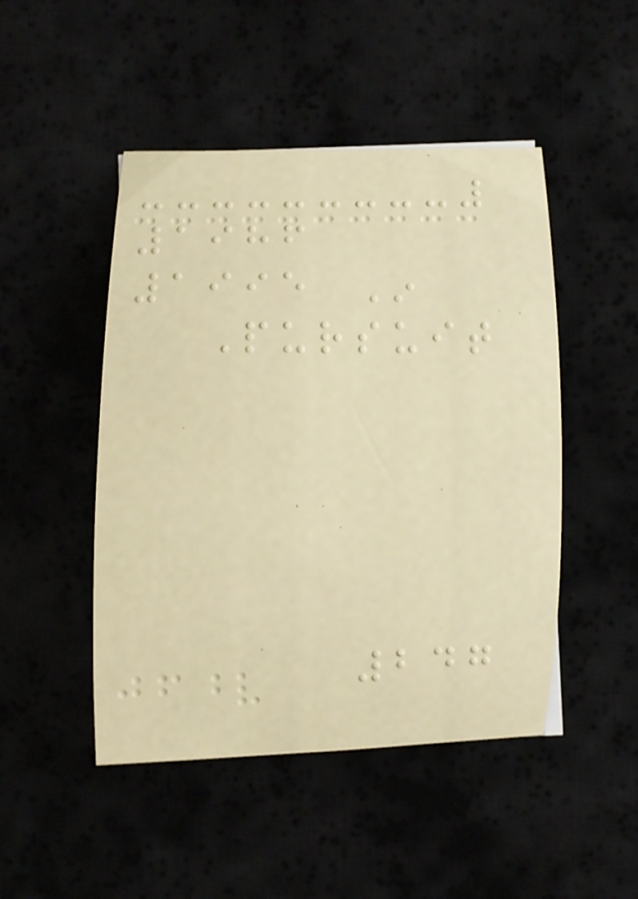1986
1995 In
Pursuit
247
